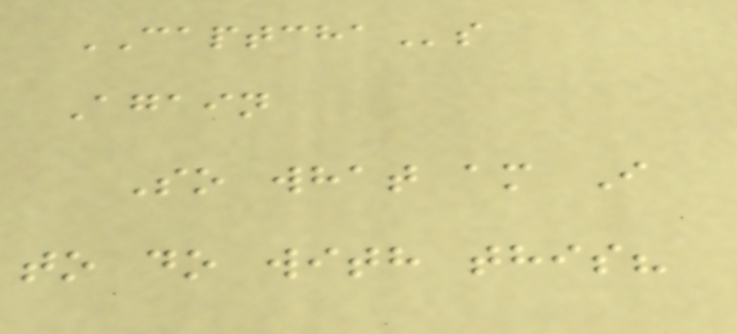CAPTCHAs
Again
So what am I
to do with this?
